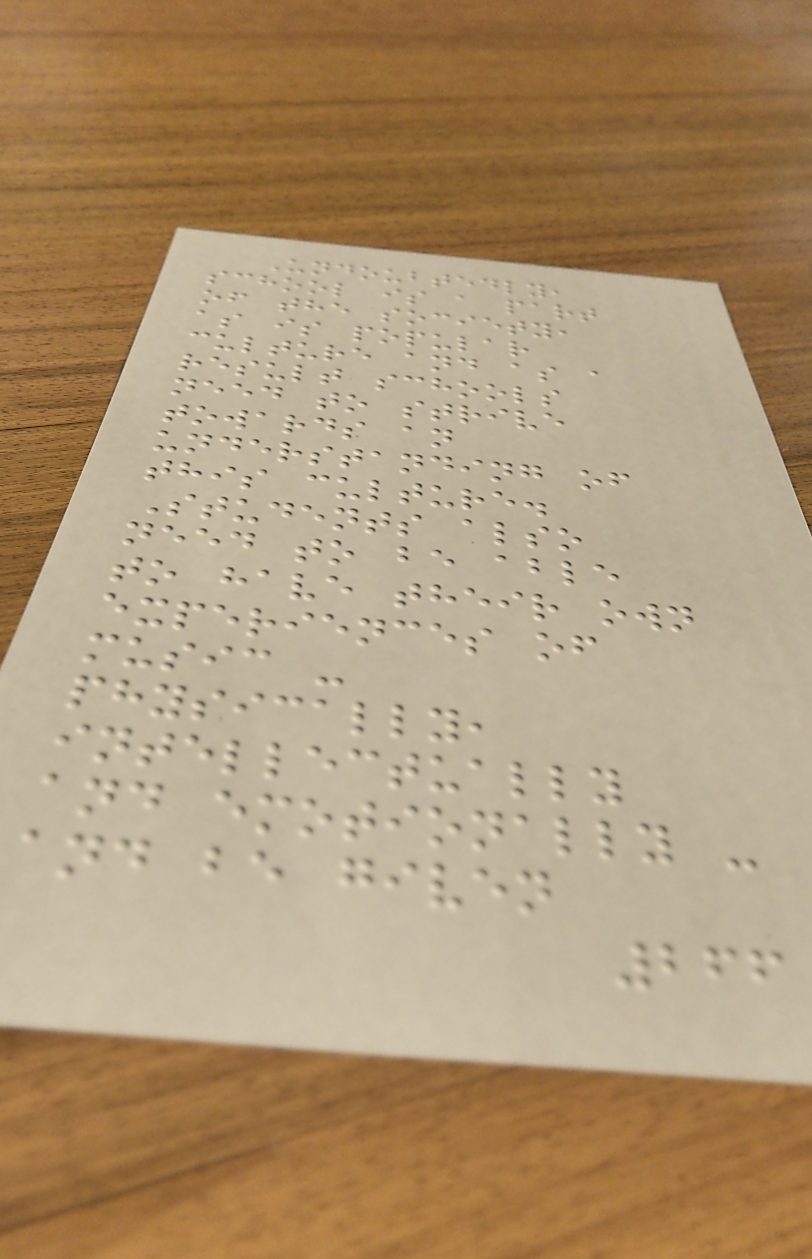Undoubtedly,
school is a part
of the society,
as is popular
culture and as a
result schools
need to strive
towards an
understanding of
this culture.
Students also
need to be able
to have their own
experiences of
music -
physically,
intellectually
and emotionally -
and be given
266
